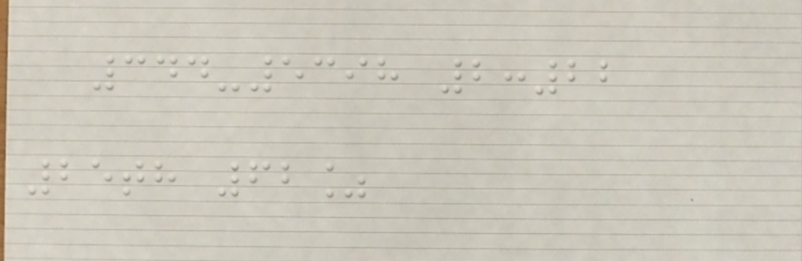344-5398 2:22
25th 62%
